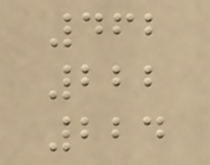462
222
224
